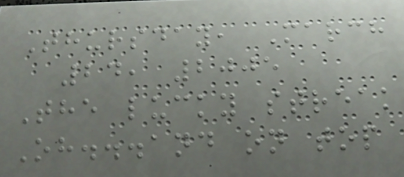Thursday, March
24, 2005
The lucky streak
Oh...and on top
